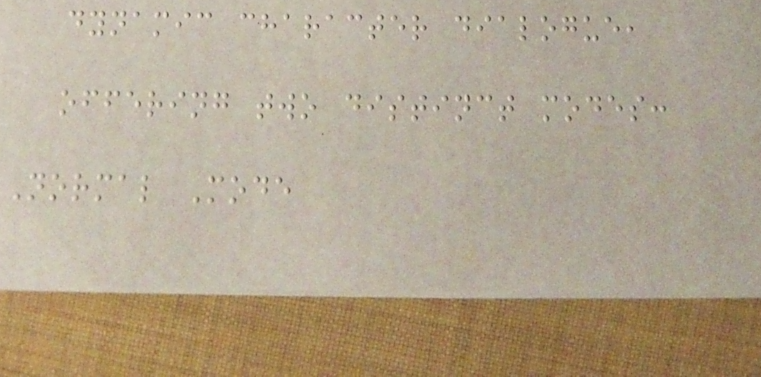dynamic character dialogue,
offering two distinct modes:
Normal Mode
